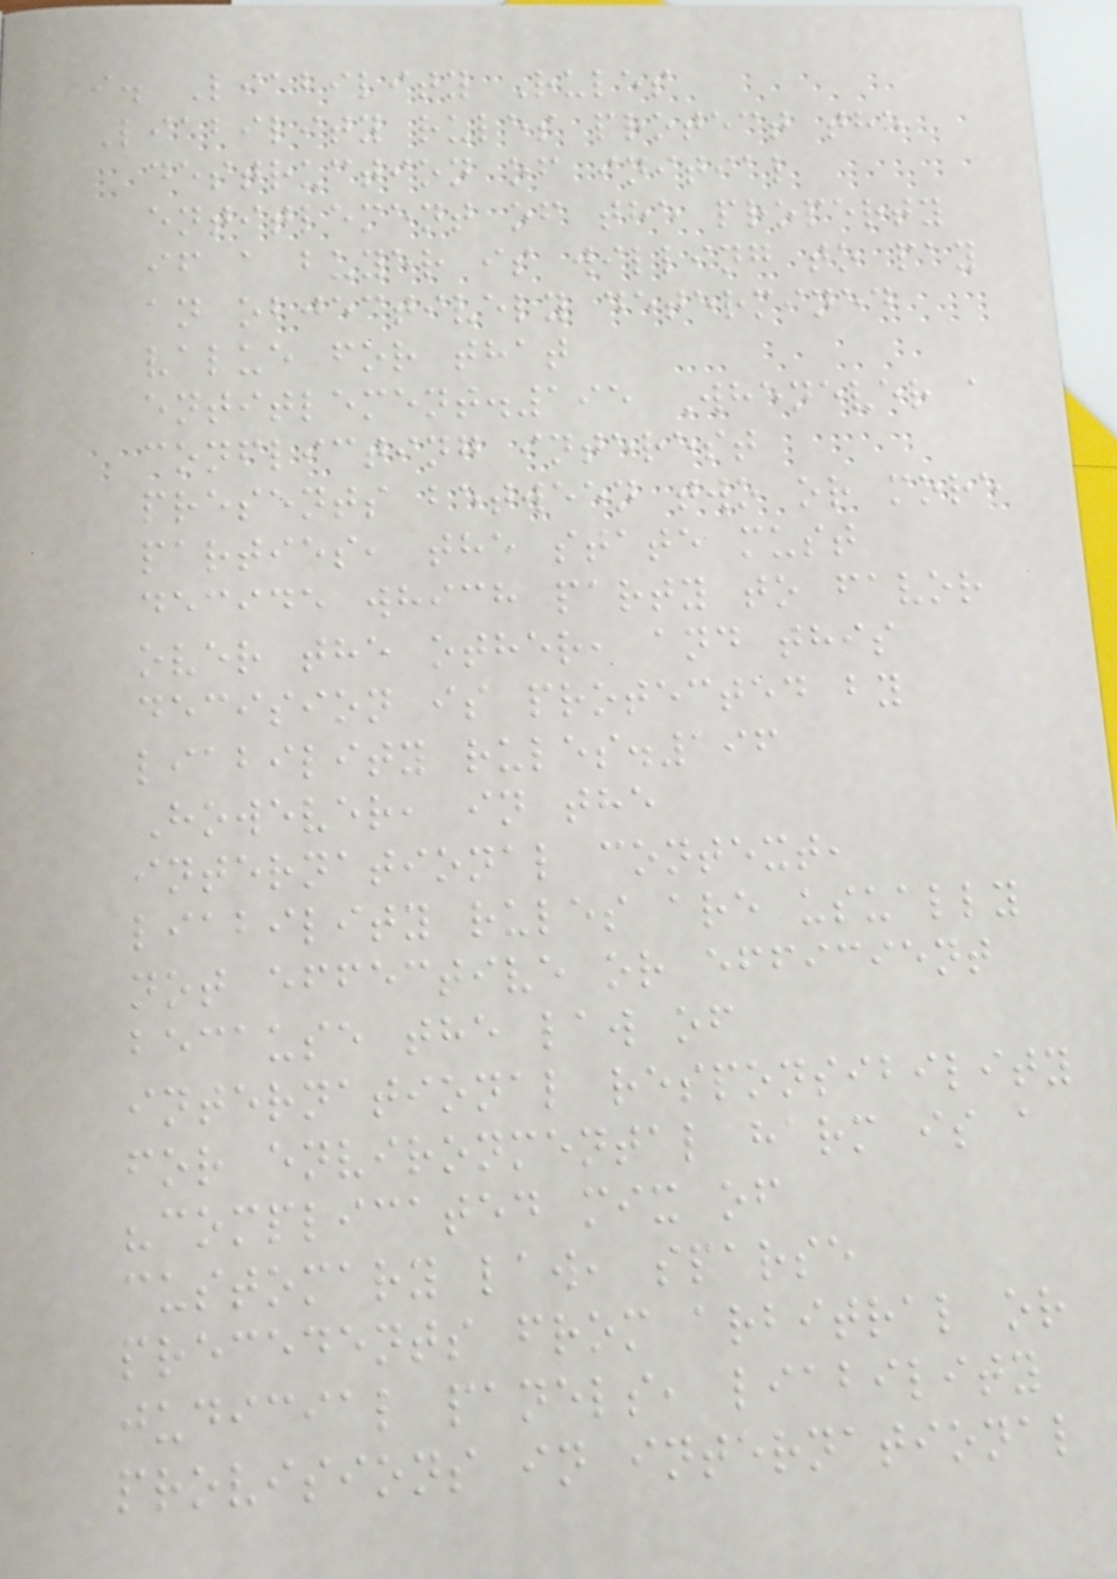i. Liability Rules
Liability rules protect the
destruction of initial
entitlement of the property
if a buyer is willing to pay
an objectively determined
value for that
entitlement.195 Whenever a
conflicting interest
presents between two or more
parties, the state must
decide which party to favor
over the other, and this
decision is protected by
liability rules.196
However, in the
international context,
liability rules are usually
not effective or efficient
because the law of
international responsibility
for environmental harm is a
"complicated mix of
customary law, sparse
precedents from arbitral or
judicial panels, liability
provisions in international
